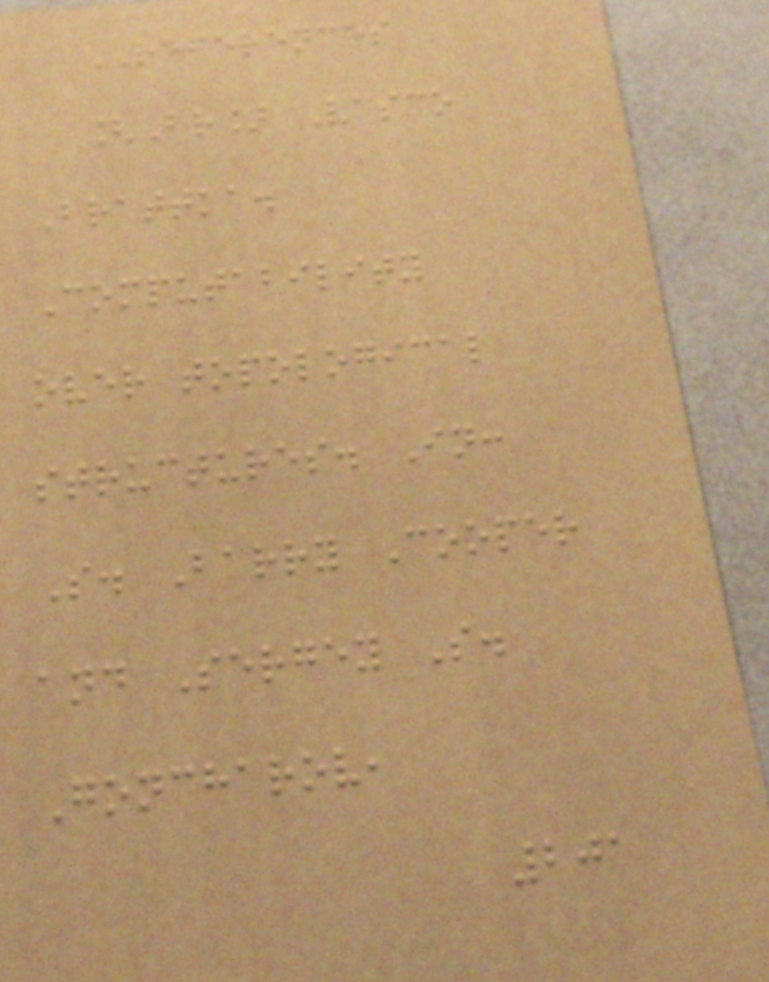REFERENCES
[Br] Vasco
Brattka.
Computability
over topological
structures. In:
S. Barry Cooper
and Sergey S.
Goncharov,
201
